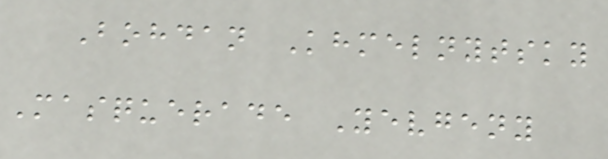Bohdan Khmelnytsky
Masquerade Yevgeny
